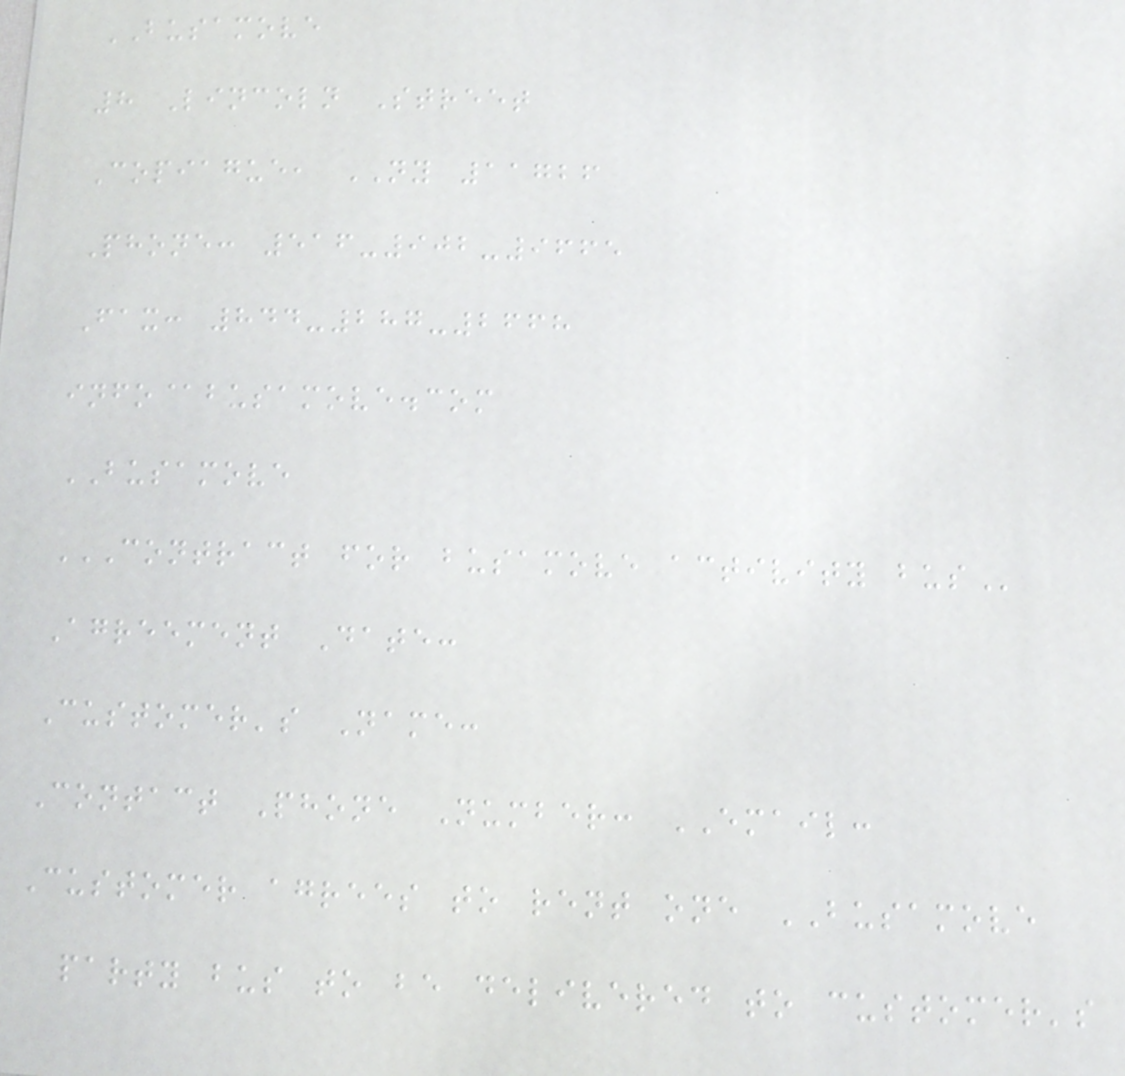BUSAMOVE
8 Lincoln Street
Copiague, NY 11726
Phone: 516-902-9665
Fax: 844-287-2668
info@busamove.com
BUSAMOVE
CONTRACT FOR BUSAMOVE ACTIVITY BUS
Agreement Date:
Customer's Name:
Contact Phone Number: EMAIL:
Customer agrees to rent one BUSAMOVE
party bus to be delivered to customer's
